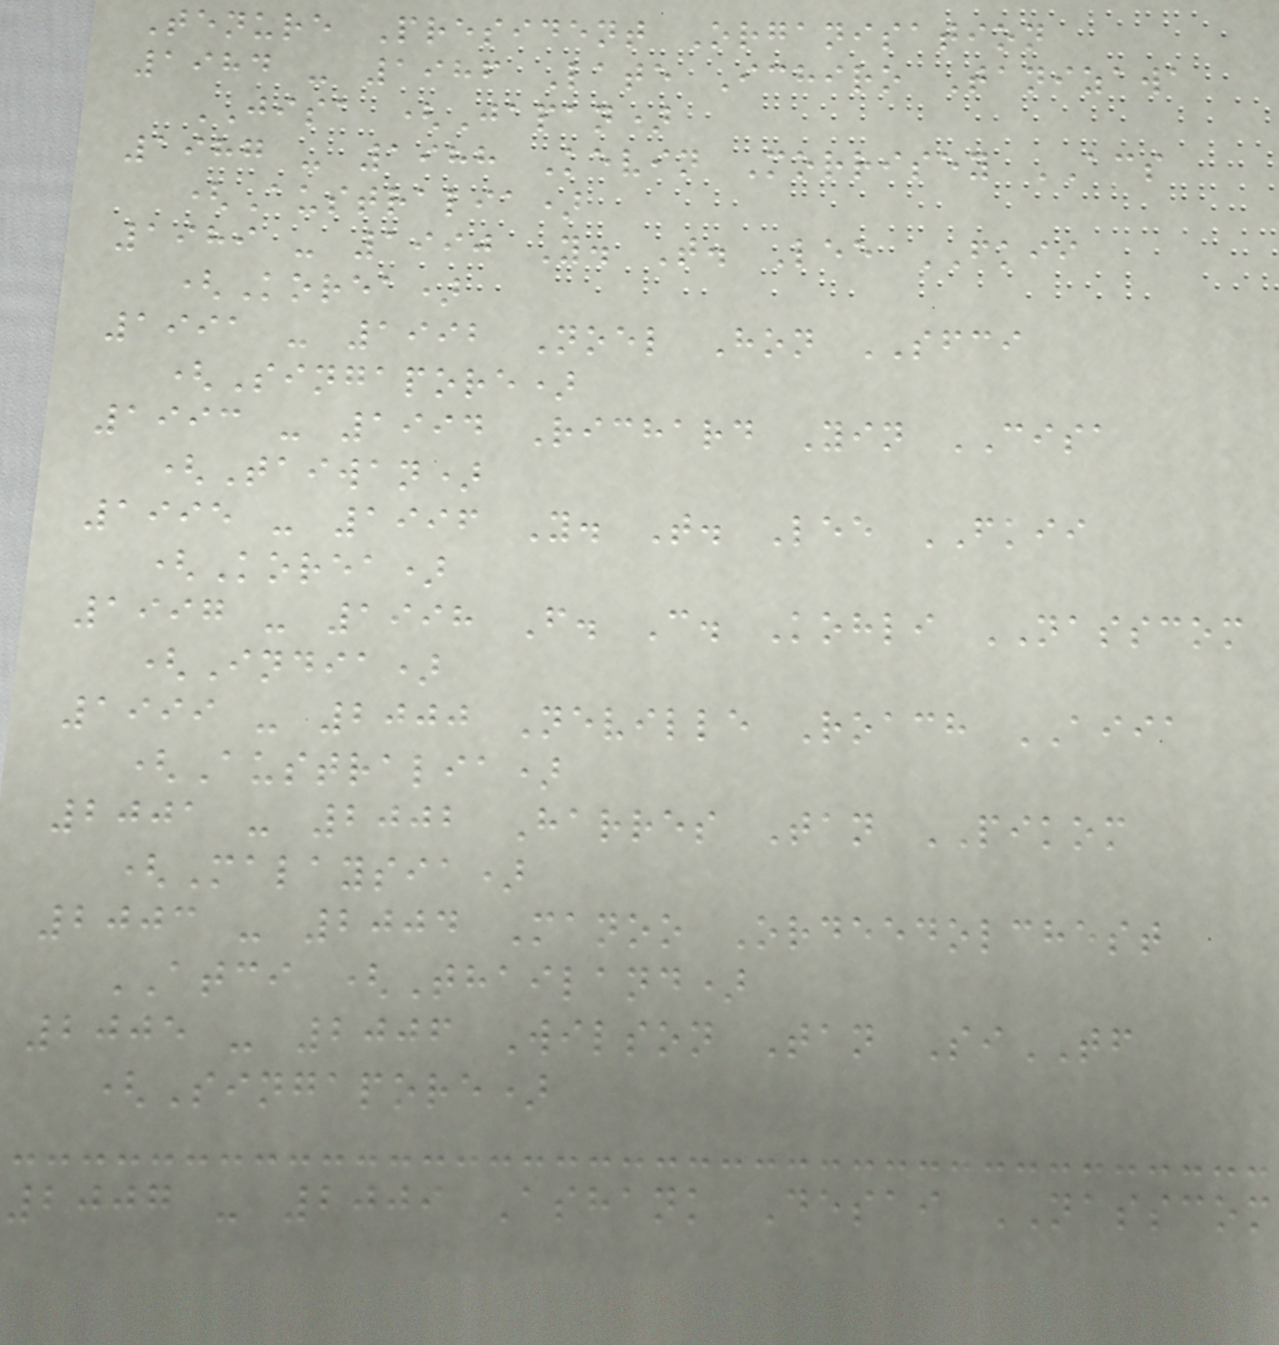Tenure President Organisation
1984 - 1986 Late Ichiro Tanizawa
JISA (Japan)
1987 - 1988 Kevin Morrisey ACS
(Australia)
1989 - 1990 Y. T. Lee FKII
(Korea)
1991 - 1992 Noel Hon SFCI
(Singapore)
1993 - 1994 Richard Yin CISA
(Taiwan)
1995 - 1996 Y. T. Lee FKII
(Korea)
1997 - 1998 F. C. Kohli NASSCOM
(India)
1999 - 2000 Neville Roach AIIA
(Australia)
2001 - 2002 Harres Tan PIKOM
(Malaysia)
2003 - 2004 Manoo Ordeedolchest
ATCI (Thailand)
2005 - 2006 Wilson Tan SiTF
(Singapore)
2007 - 2009 Ashank Desai NASSCOM
